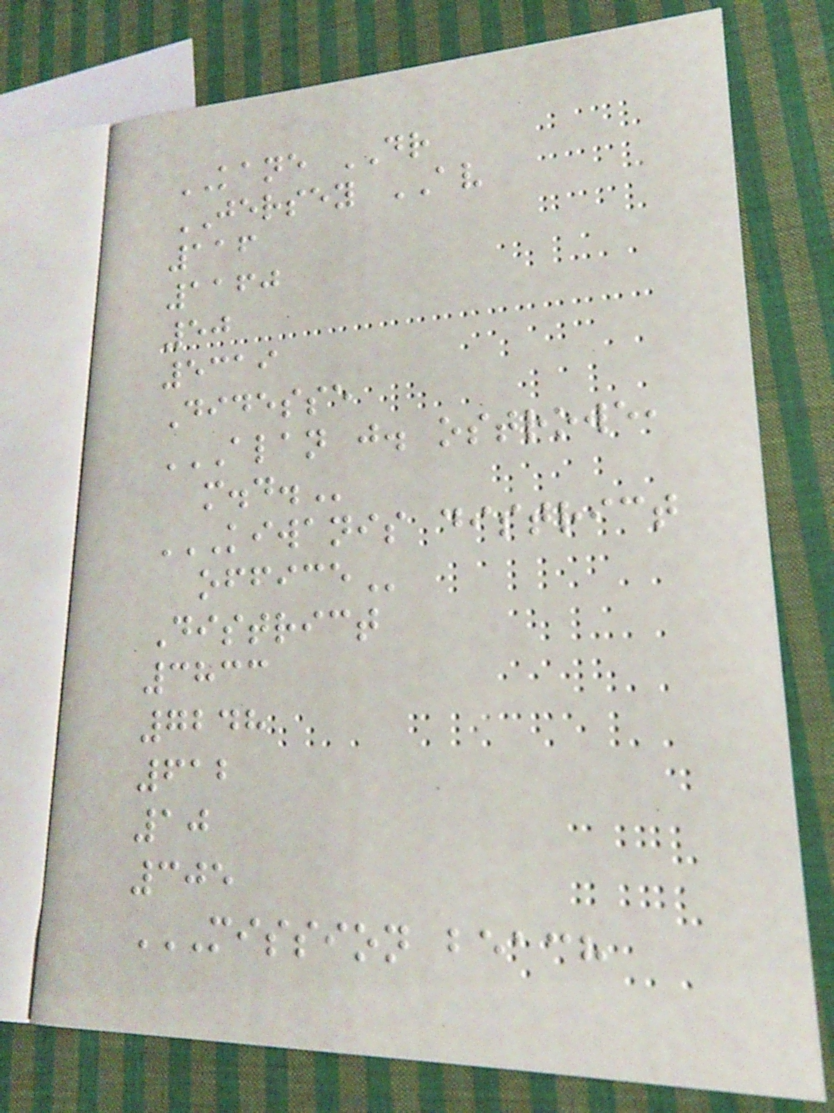KANE DR
JERSEY AV
116
1160
50
5319
Didesse
ALAN J. OSTROWE,
M.D.
KIWANIS DISTRICT
OFFICE
District
3833
7248
612
10
305
MISSION BEACH
